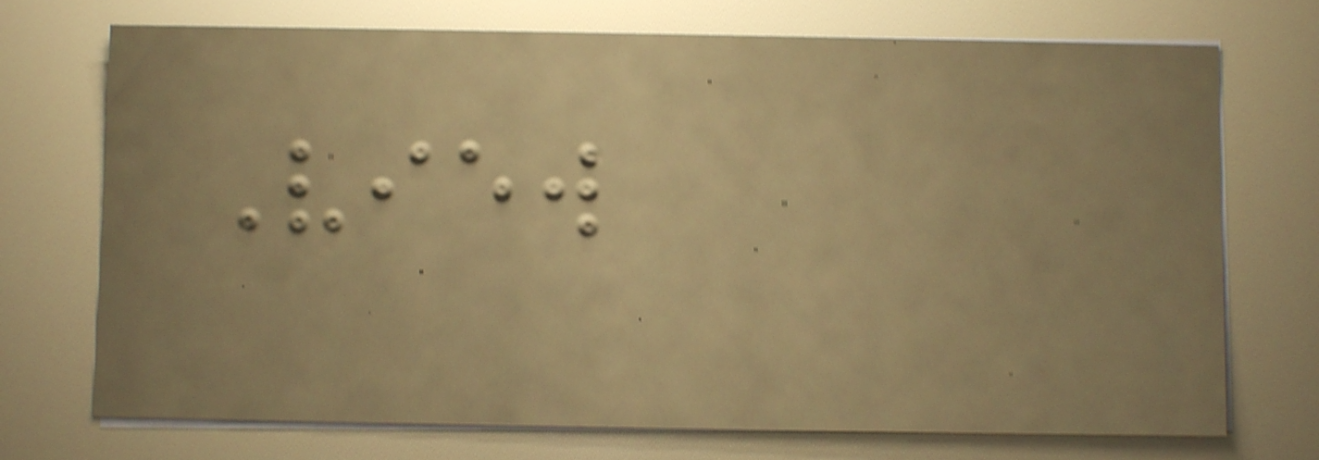View
